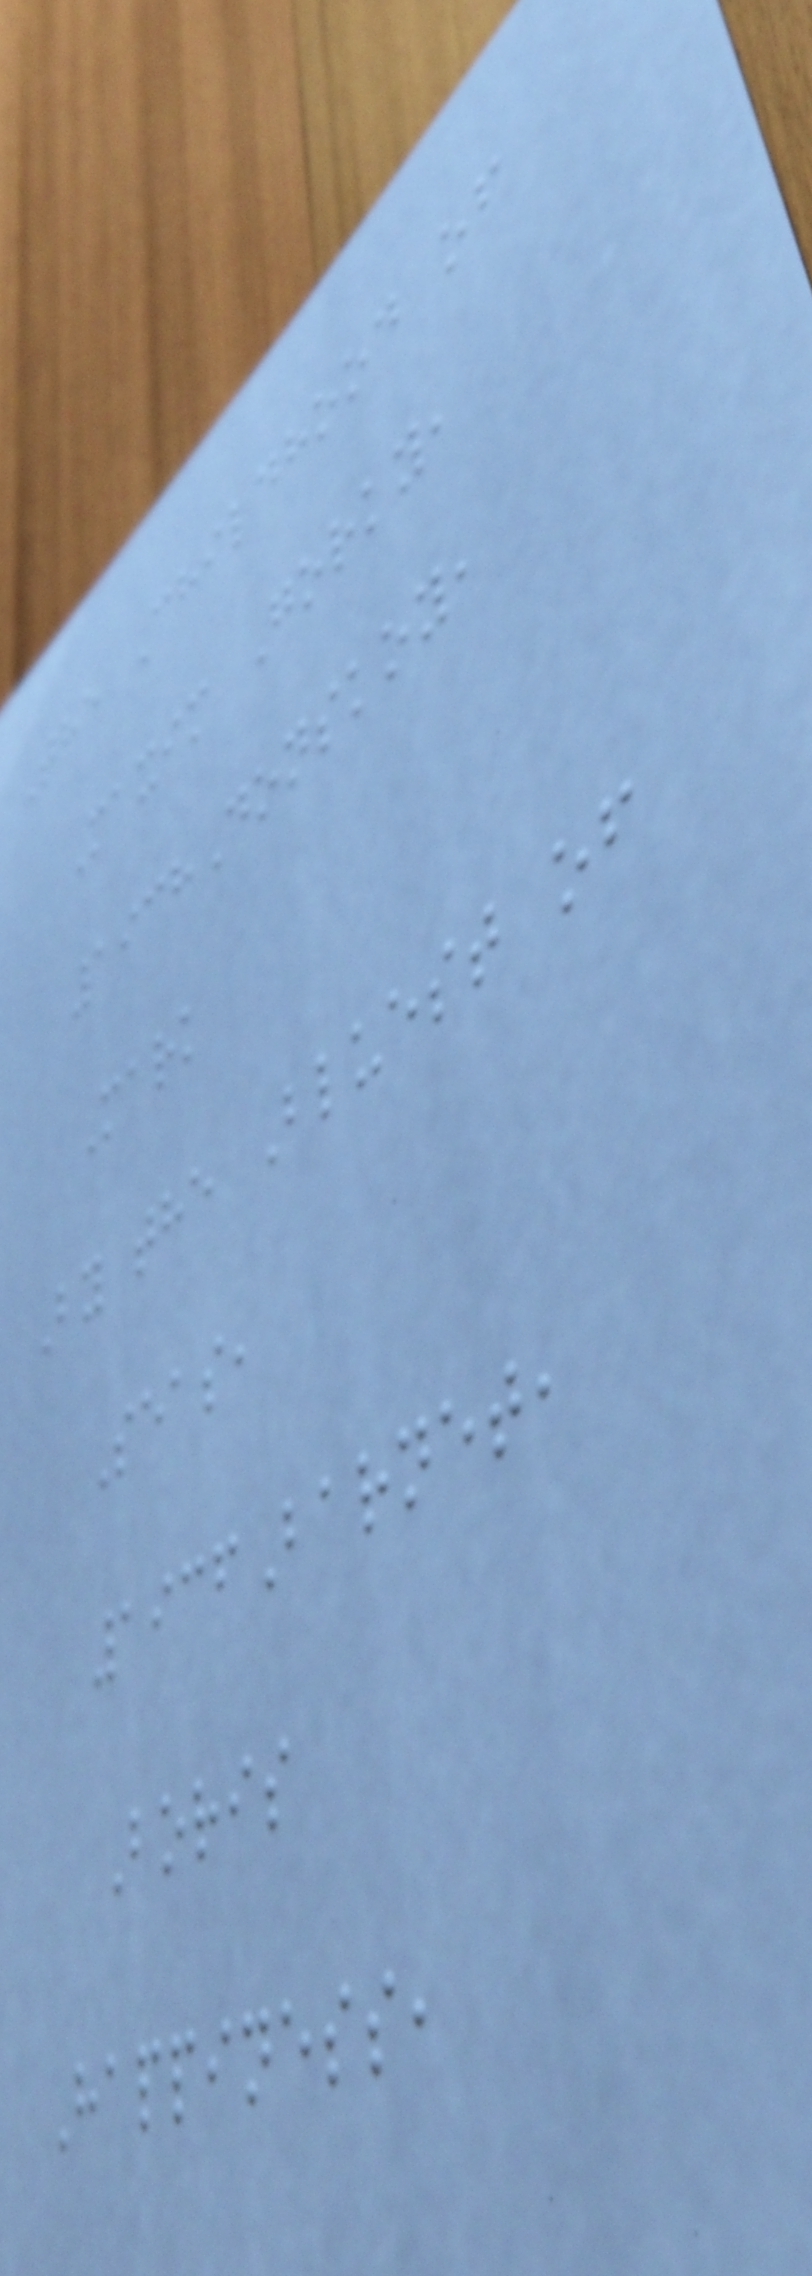The Childhood of
Maxim Gorky,
1938Donskoy,
Mark
By the Bluest of
Seas,
1936Barnet,
Boris
Happiness,
